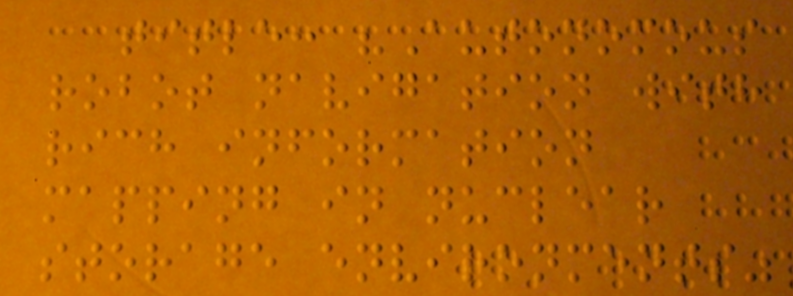title: "Autonomous
robot navigation with
rich information
mapping in nuclear
storage environments"
